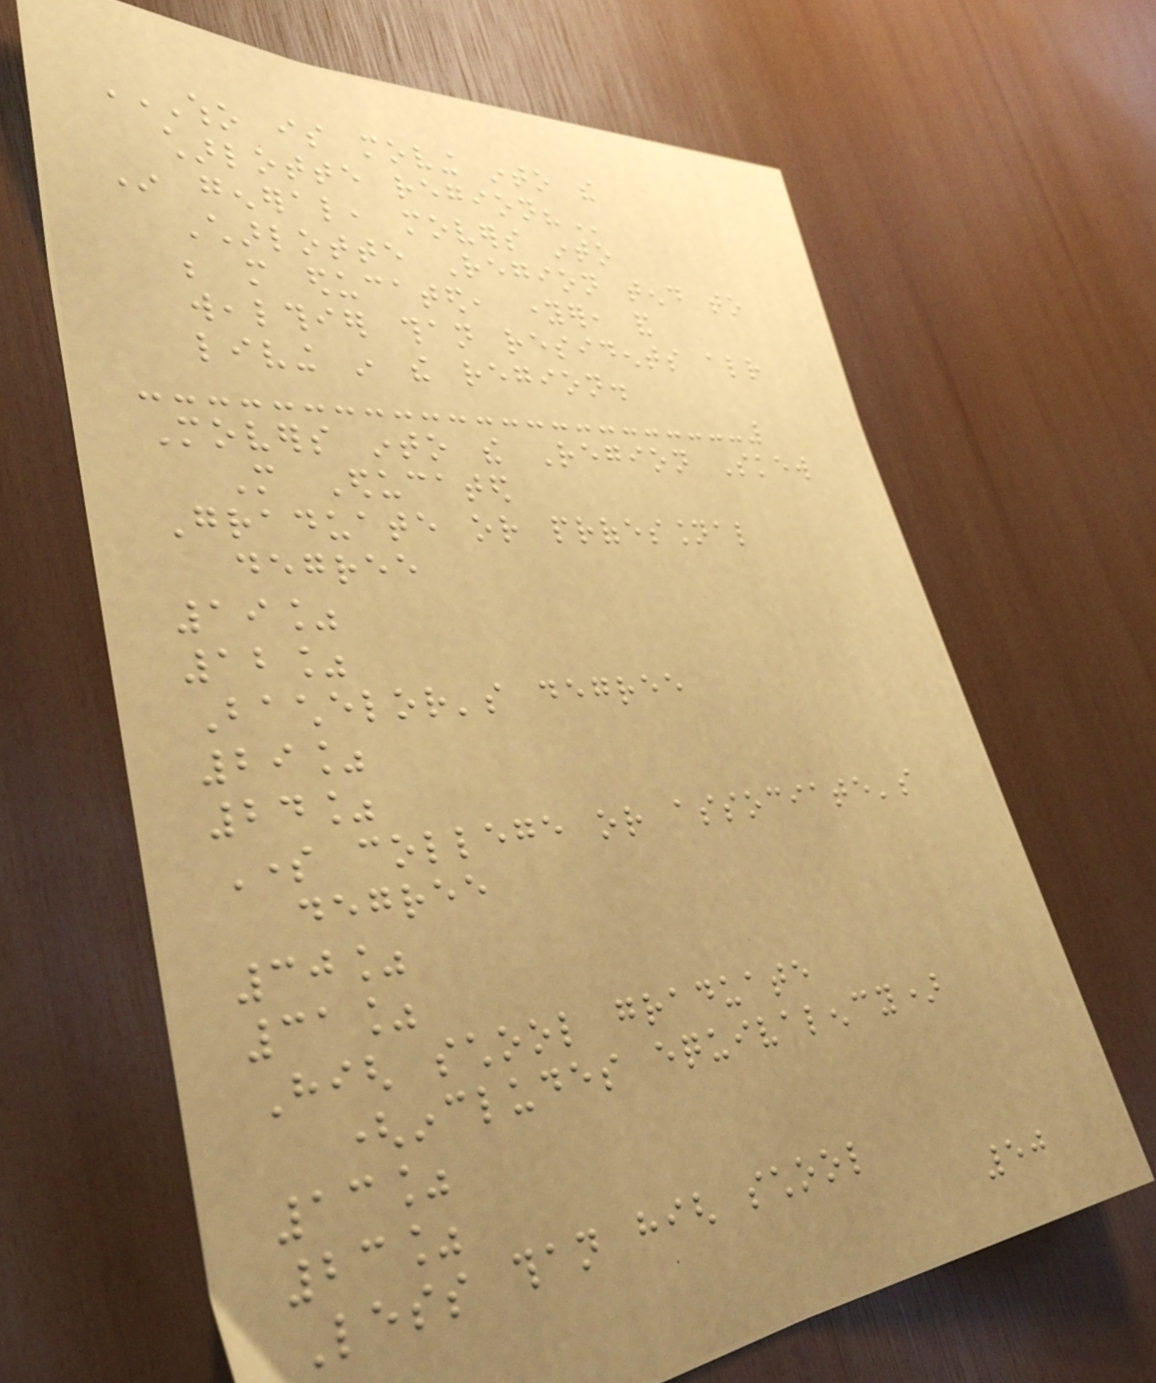WHO IS MOVING INTO THE
CHARLOTTE REGION?
In general, movers into
Charlotte Region tend to
be more educated, younger, and
wealthier than residents already
living in the region.
Movers into the Region Skew
More Educated
Graduate or professional
degree
19%
12%
Bachelor's degree
29%
24%
Some college or associate's
degree
30%
31%
High school graduate
(includes equivalency)
13%
23%
Less than high school
50
